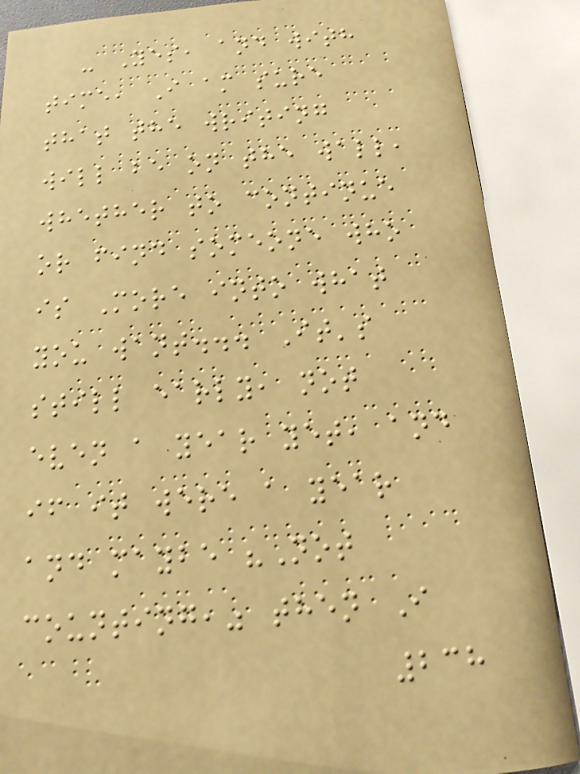- Yes, and with
time, I am sure
that the writing
will be on the wall,
whether to continue
or find someone who
is More into what
you want... It's
still early, not
even a year yet, and
if it were a year
and maybe "Not
counting," then I
238
